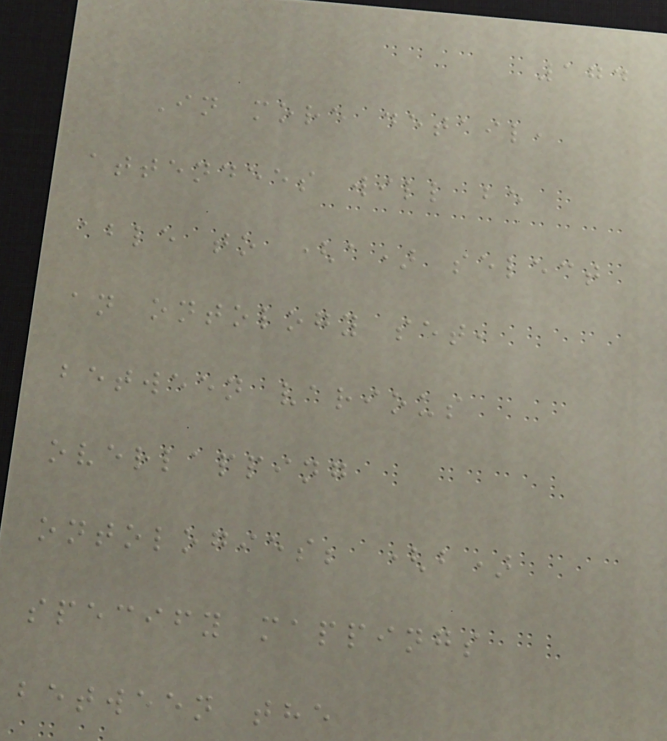174
In more detail,
attendees will be
able to (a) select
an ontology set,
between various
overlapping
ontologies; (b)
specify mappings
between the
